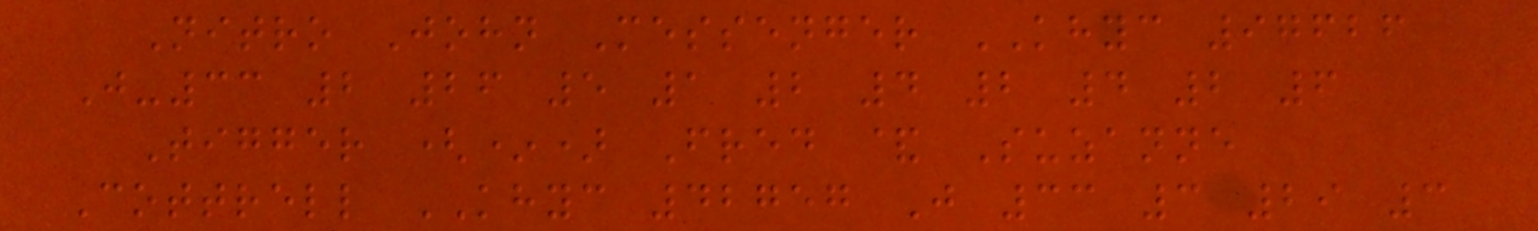Nitro John Messenger KHYC 97626
J-33 2 26 5 1 2 4 2 4 2 6
Tigger (*) Fred & Suzanne
Cottrell KHYC 42757 J 33 3 29 3
